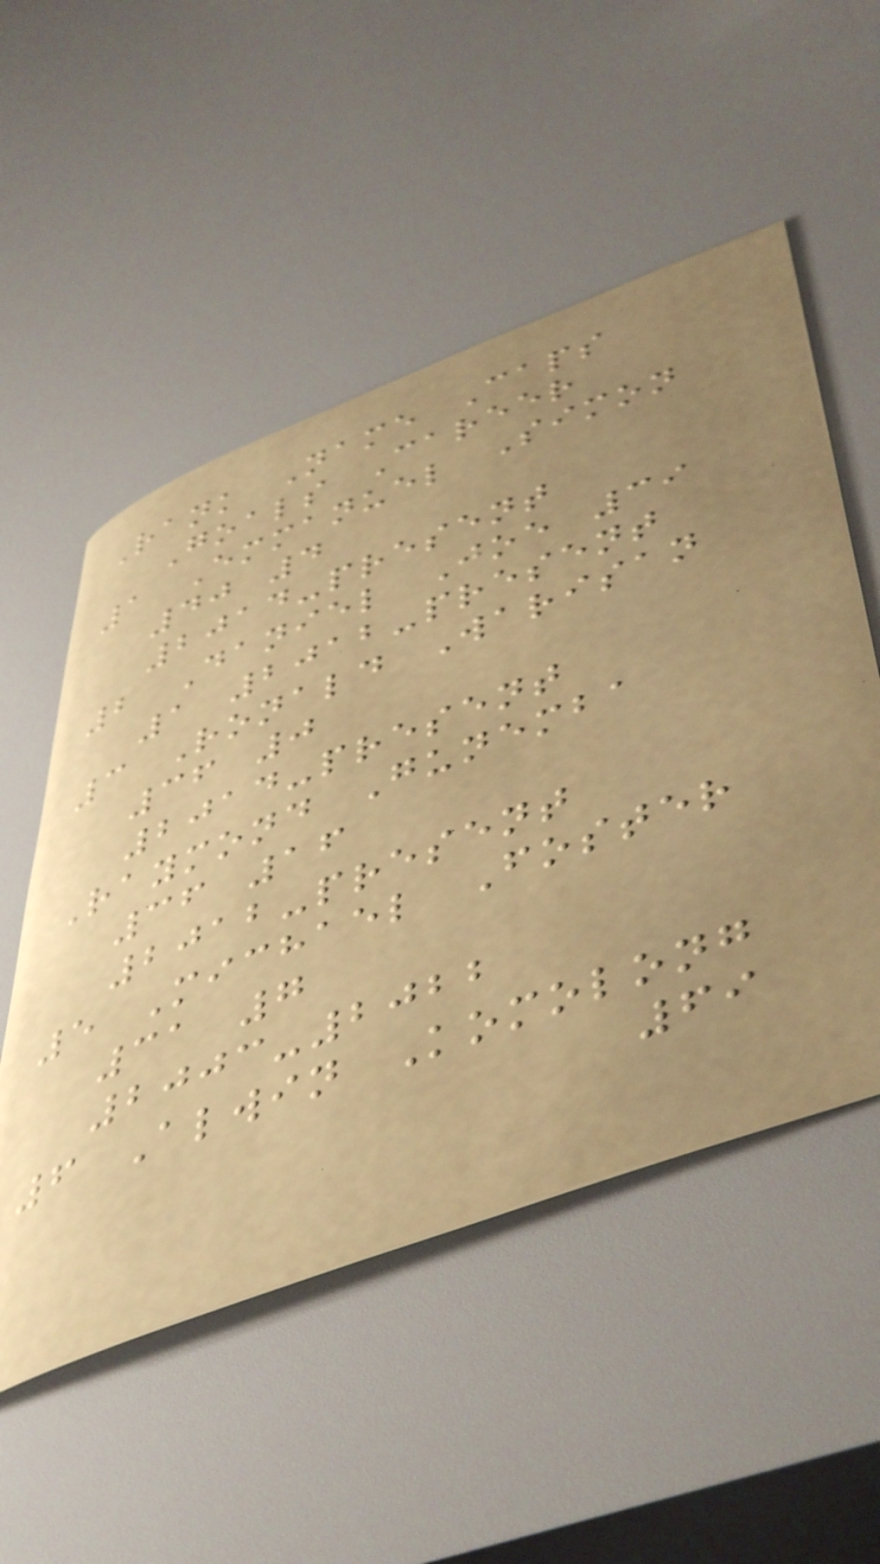Rank Name Caps
Goals Career
1 Emmanuel Simon
40 4
2014-present
2 Daniel Joe 39
1 2012-present
3 Ronald Warisan
36 0
2014-present
Raymond Gunemba
36 16
2012-present
5 Michael Foster
31 7
2003-2022
6 Alwin Komolong
69
